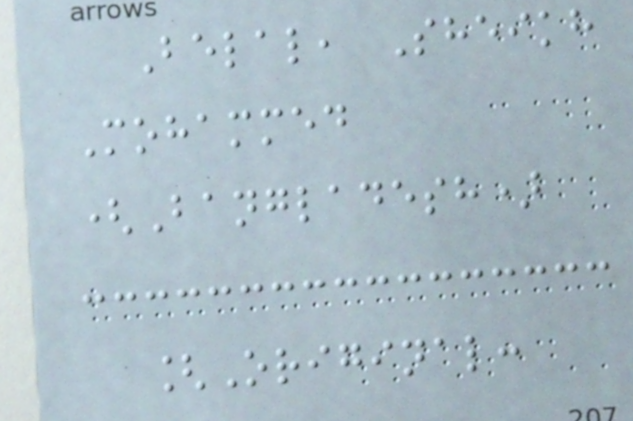Belal, Sheikh
Mohammed
(Bangladesh)
[Original:
